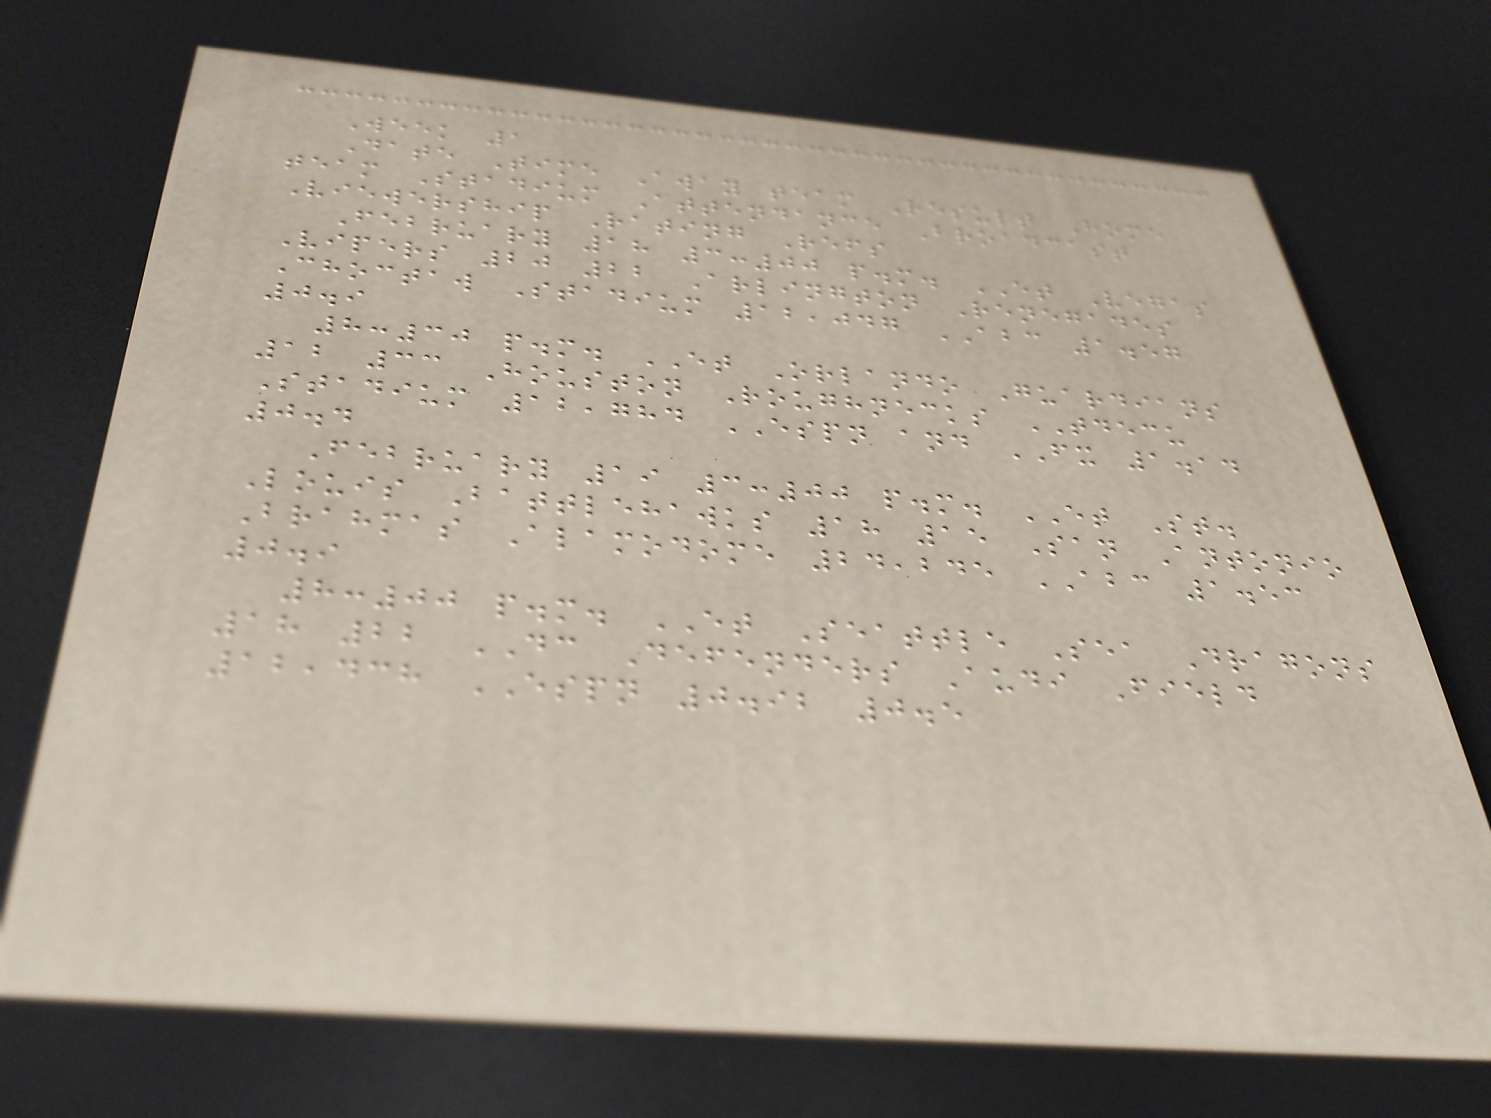Week 1
Date Time Away team Result Home
team Stadium Attendance Broadcast
Viewership Rating Refs
February 18 3:00 p.m. ET Vegas
Vipers 20 22 Arlington Renegades
Choctaw Stadium 12,047 ABC 1.57
0.9
8:30 p.m. ET Orlando Guardians
12 33 Houston Roughnecks TDECU
Stadium 12,784 ESPN and FX 1.14
0.4
February 19 3:00 p.m. ET St.
Louis Battlehawks 18 15 San Antonio
Brahmas Alamodome 24,245 ABC 1.53
0.9
8:00 p.m. ET Seattle Sea Dragons
18 22 DC Defenders Audi Field
12,438 ESPN 0.92 0.5
